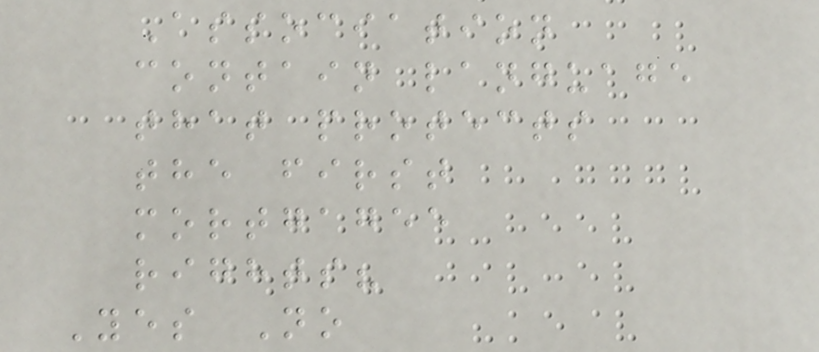Association
contain language
that protects
the first
mortgagee
rights?
Yes No
